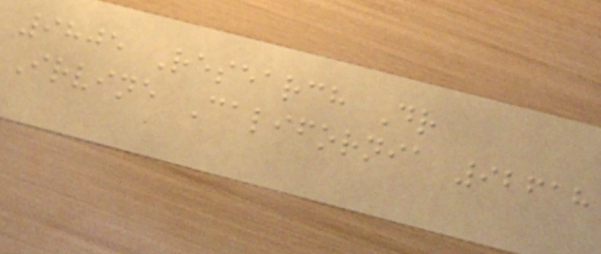9805 Research Dr
Irvine California 92618
